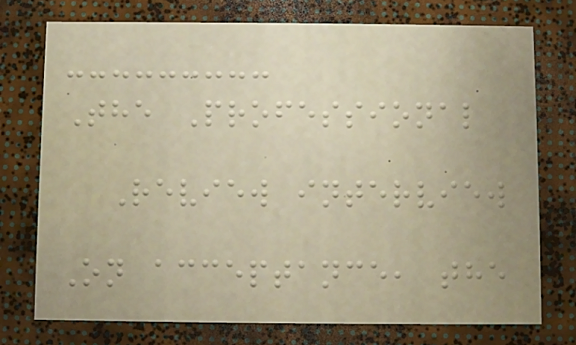The Professional
Review interview
On acceptance, the
